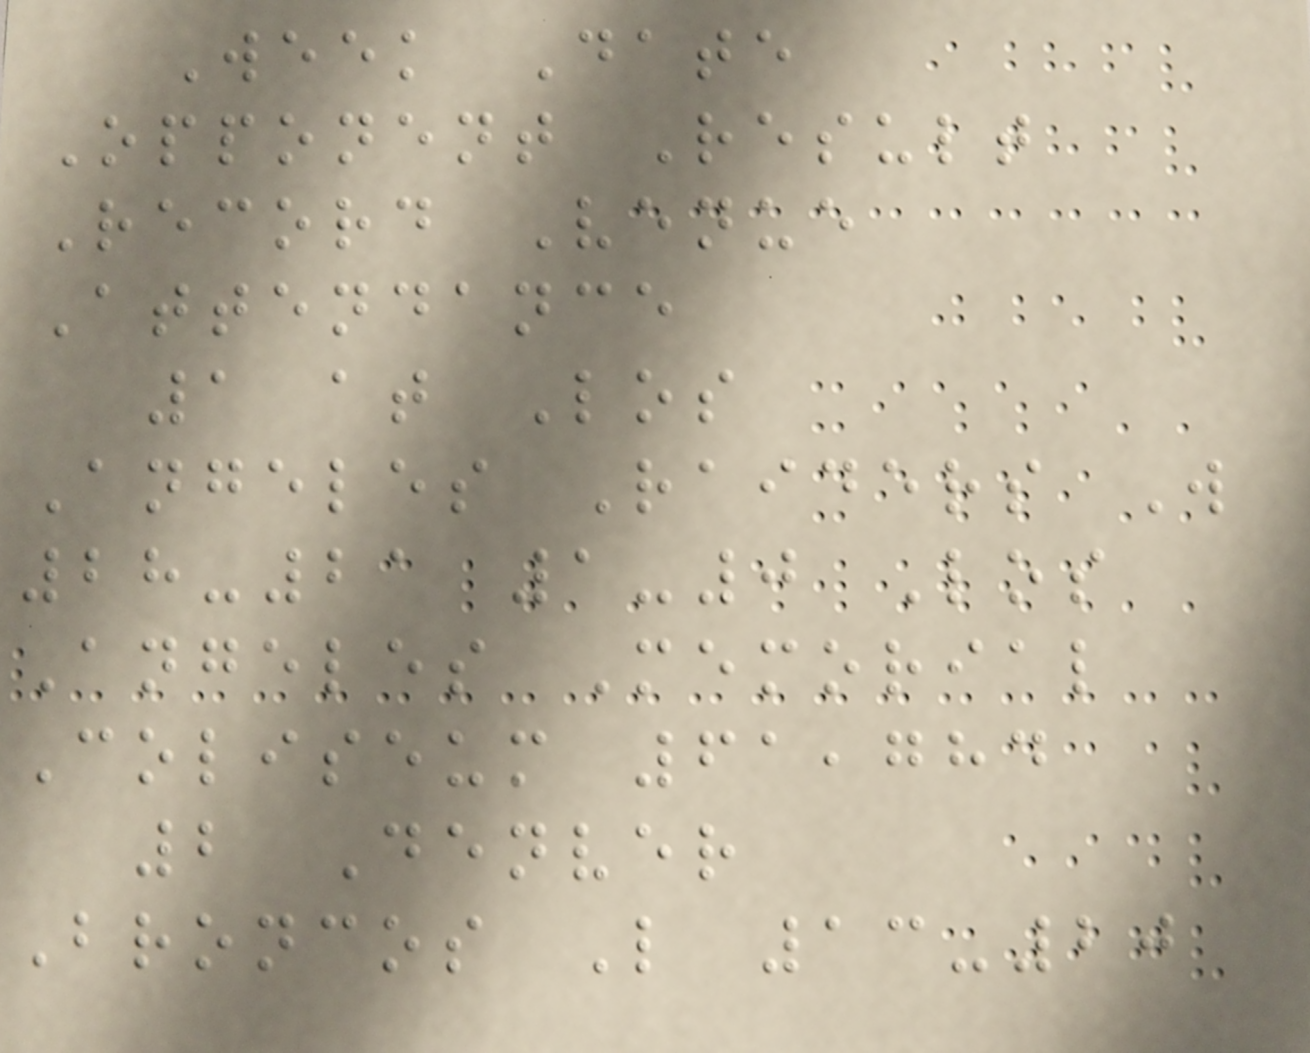Week Date
Opponent Result
Record Venue
Attendance
1 at Los
Angeles Raiders W
28-21 1-0 Los
Angeles Memorial
Coliseum 61,784
2 Denver
Broncos L 13-20
